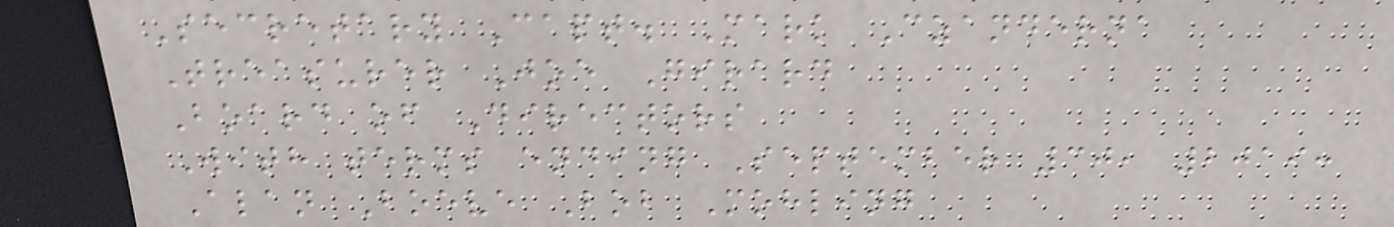Secretary Capt. Mark Czanderna
Treasurer Joe Girard
Board of Directors
With terms ending September 30, 2019:
Alan Boeve Bob Mohling
